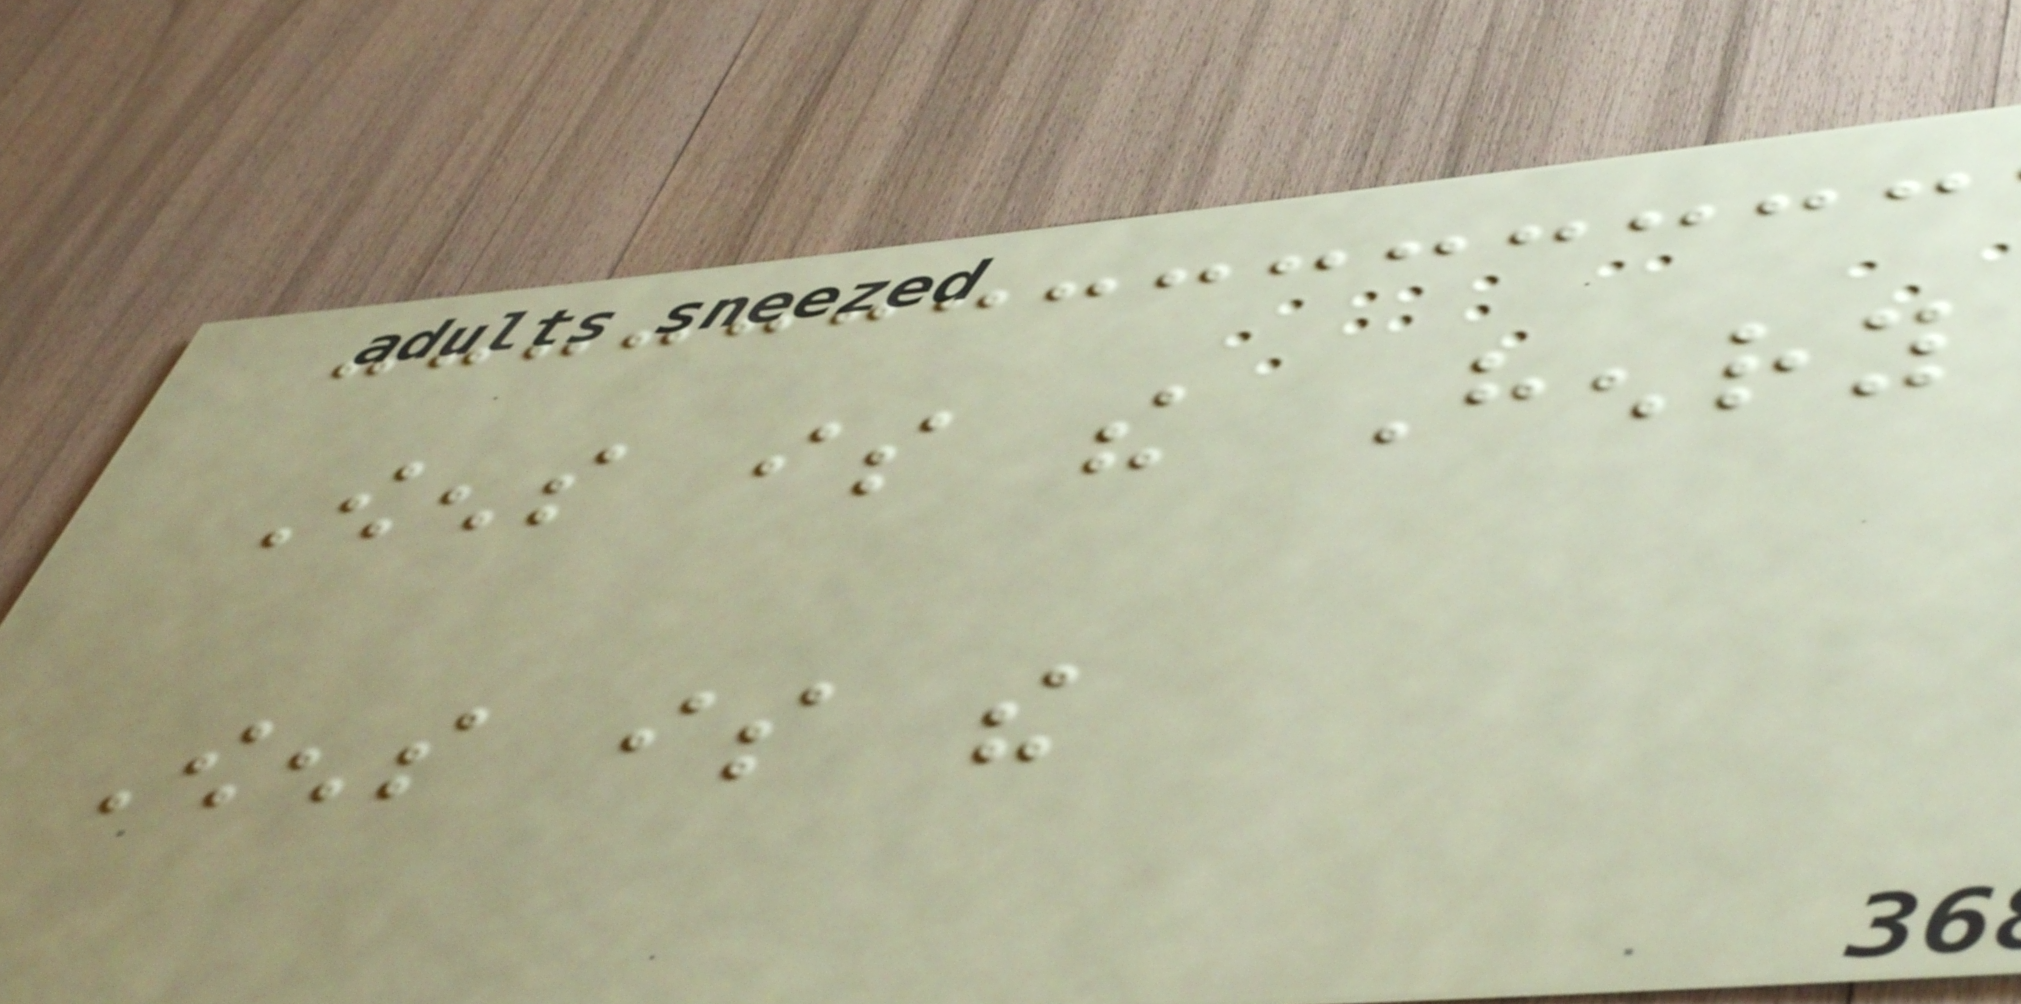Owens is the Henry
Owens is the
